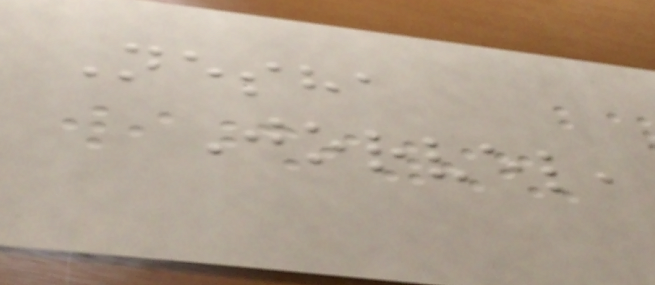Nesha
Jorvel,
